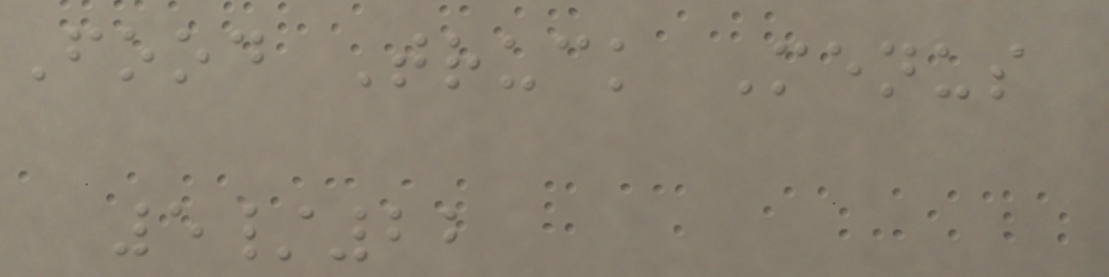Food Truck Menus
5/22
